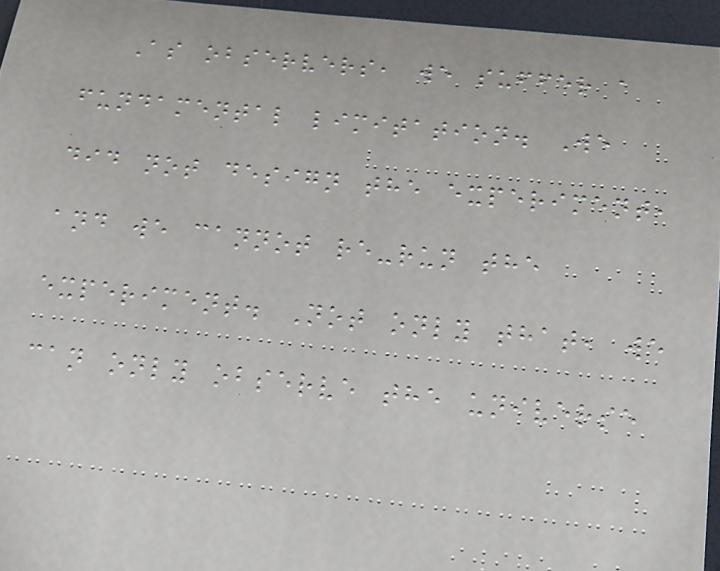As observers, we suffer a
fundamental limitation. We
did not design the experiment,
and we cannot re-run the
experiment. Not only that, we
can only observe the universe
